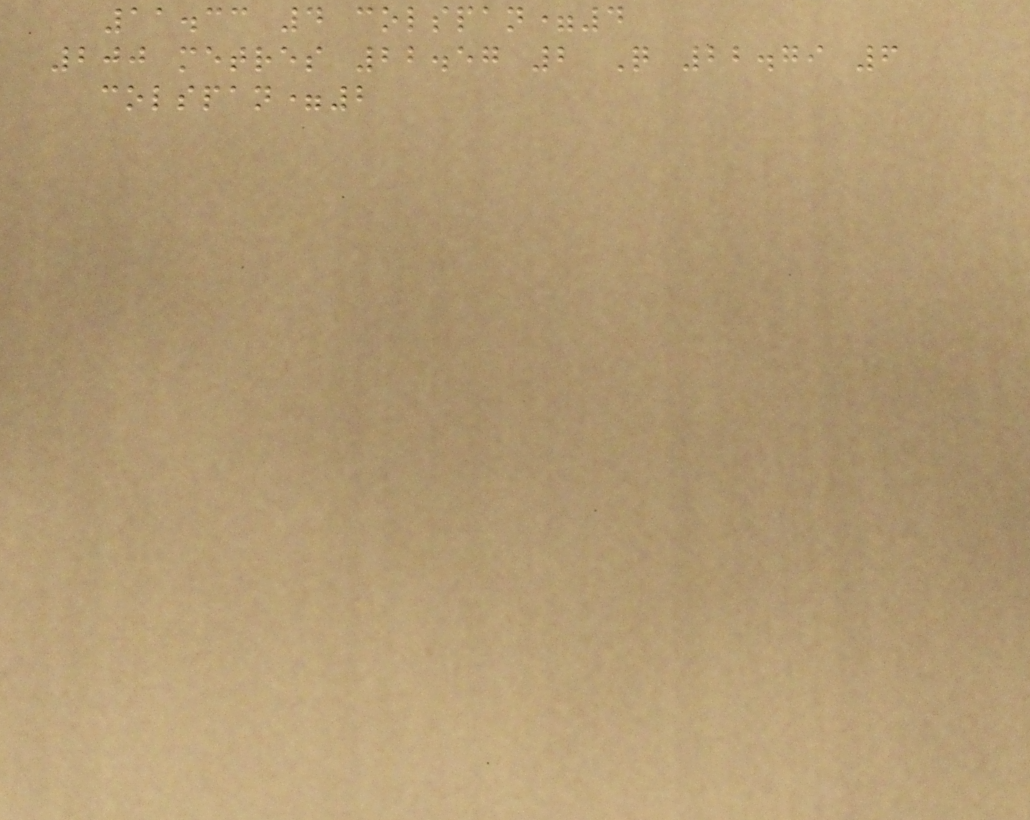11.33 4 colspan=4
200 metres 22.57 2 Q 22.79 6
colspan=2
